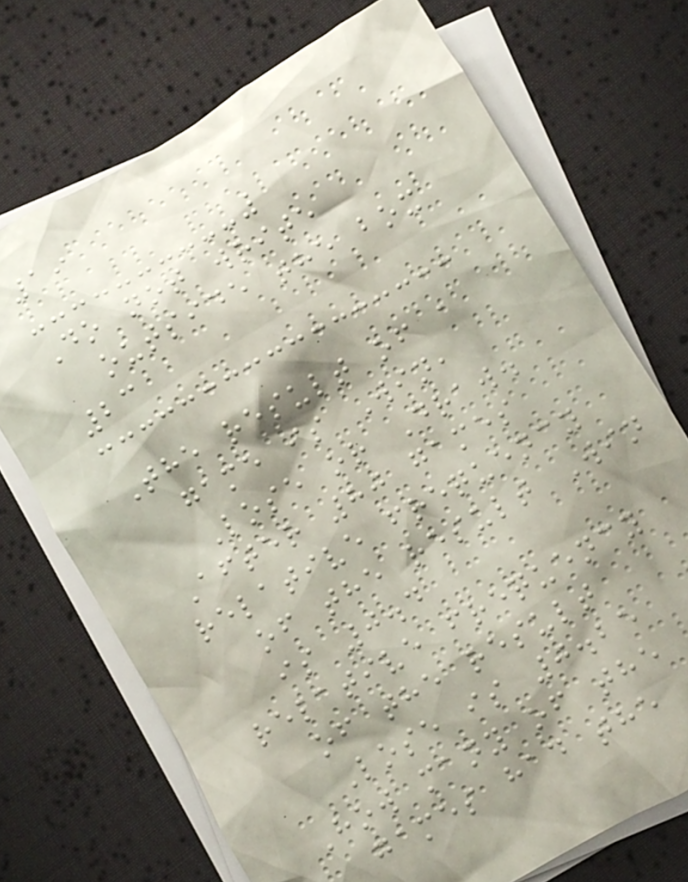19
Do not write
outside the box
23
The result of a
game is Win,
Lose or Draw.
After 80 games
relative frequency
of the result Win
is 0.4
relative frequency
of the result
Lose is 0.25
How many of the
games had the
